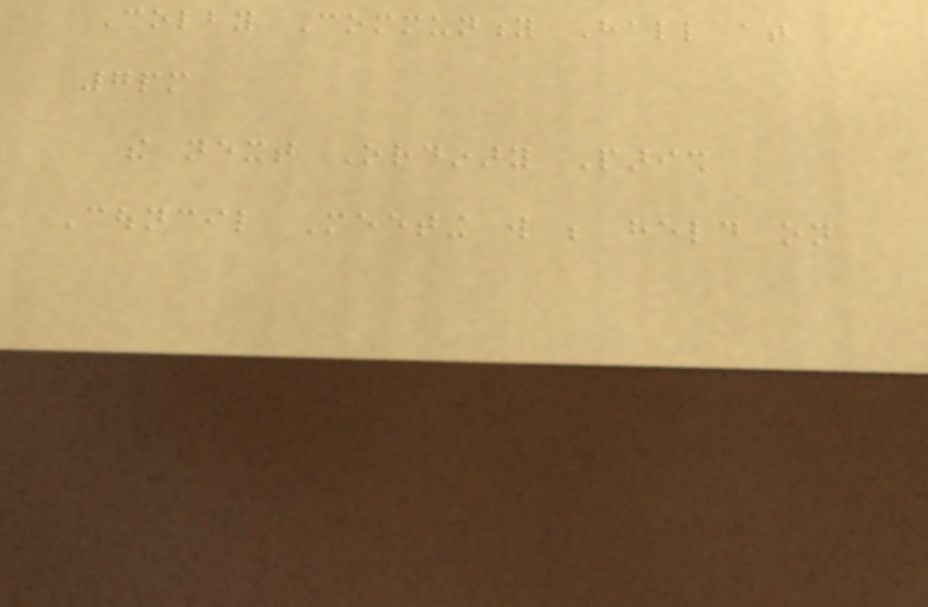Colby Community Hall at
7pm
the next Ordinary Parish
Council Meeting will be held on
